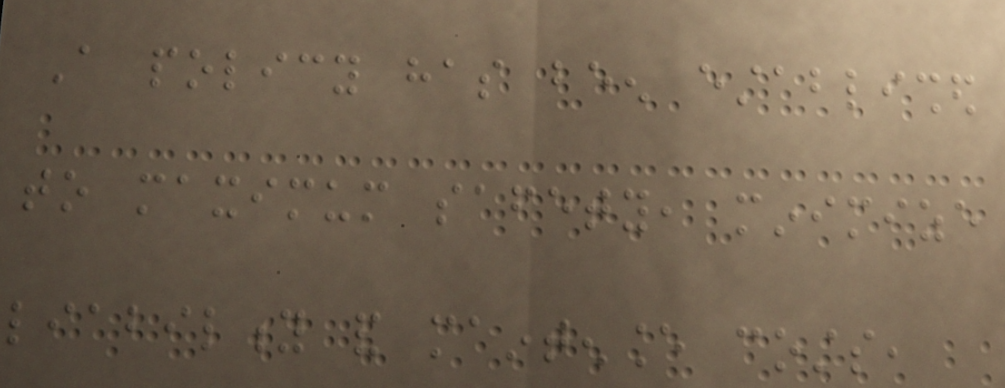A policy has been established
to maximum safety, minimize
liability and maintenance costs,
